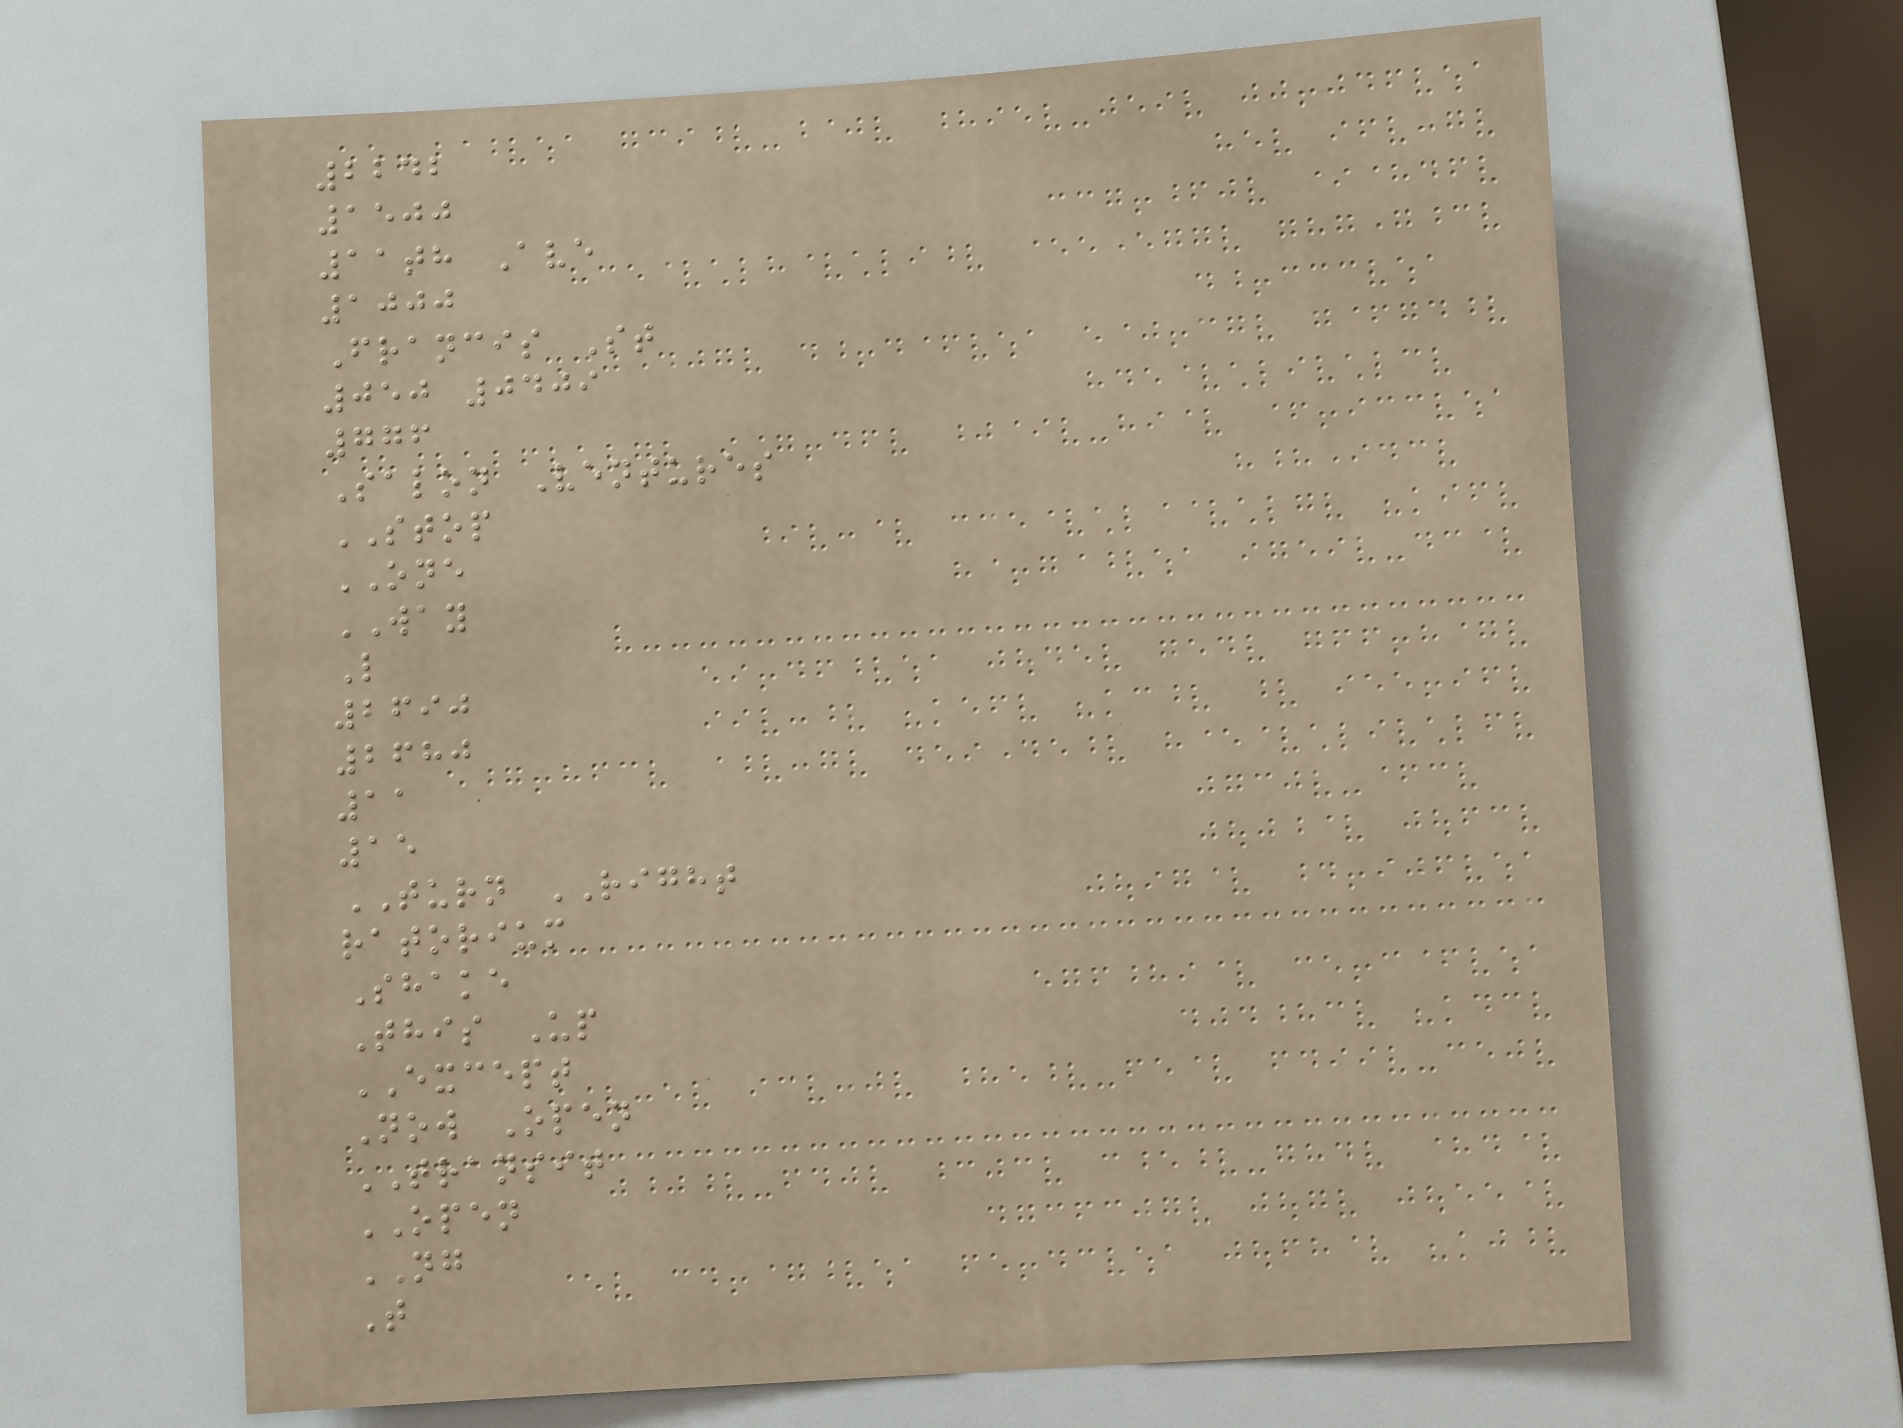2242
1500
11th Ave
1000
Francis St
050 0409
776
Salon Ventures
STOP
ONE
WAY
L
2690
2680
11
15
TURN RIGHT
ratorium
Shake
This Up
EXCEPT
Now Open
TRANSIT
OPEN
NG
T
